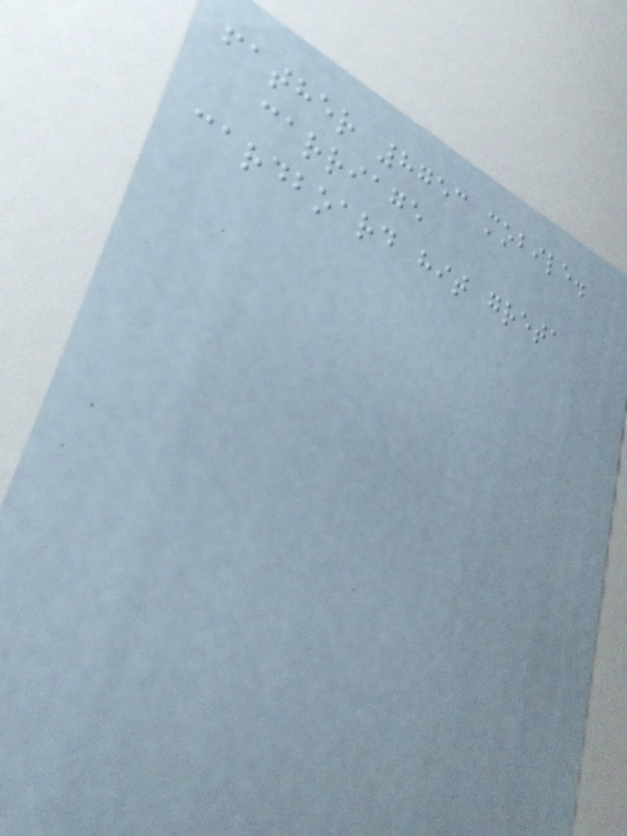father 8753 mobile.
carriage
cardboard hit greta
